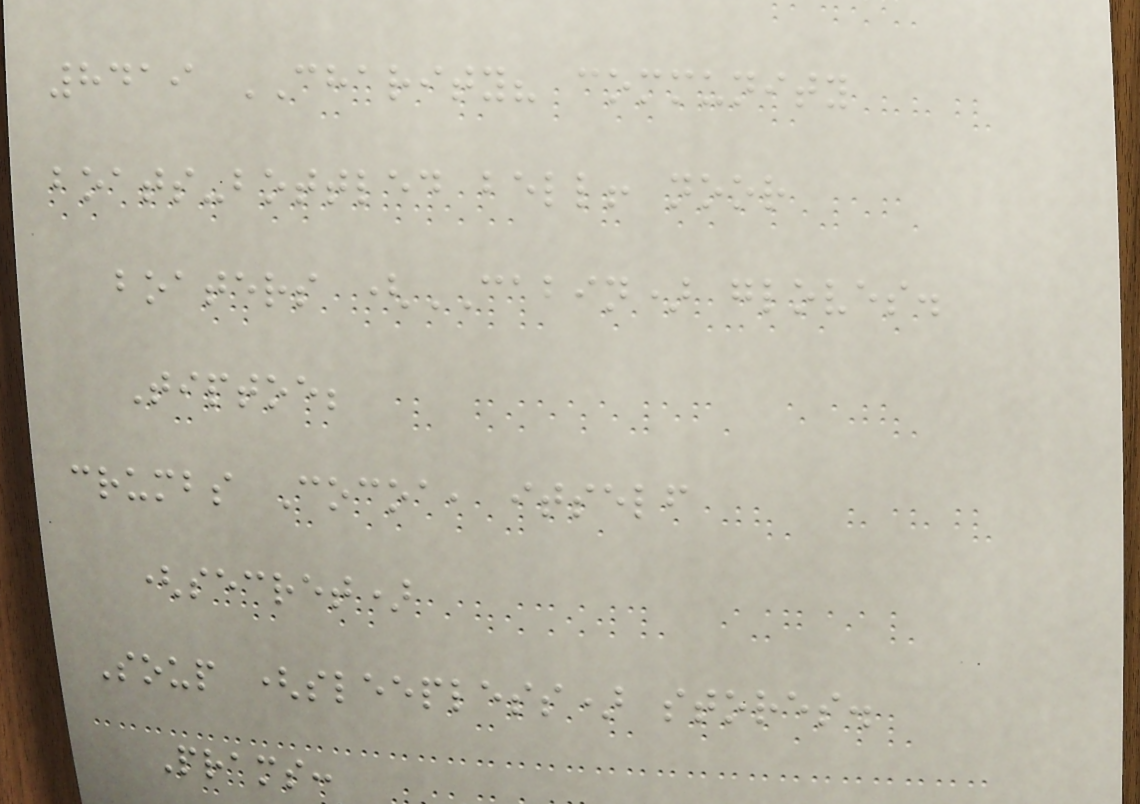8419 CHARITY? community
boats-bottled bell! noor
boaters (CABIN) gloves.
Tiptoe;
crumbs Cocoa, itself
(secret)
Soup (sleepless) stores.
Prams:
